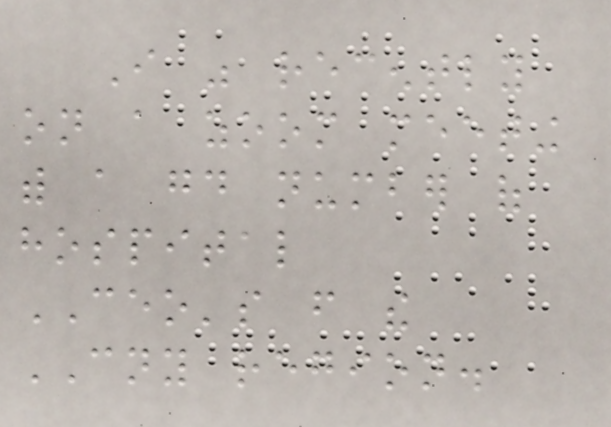I was recently
on a zoom meeting
with a good number of
hospital
CEO's from the
CNY region.
